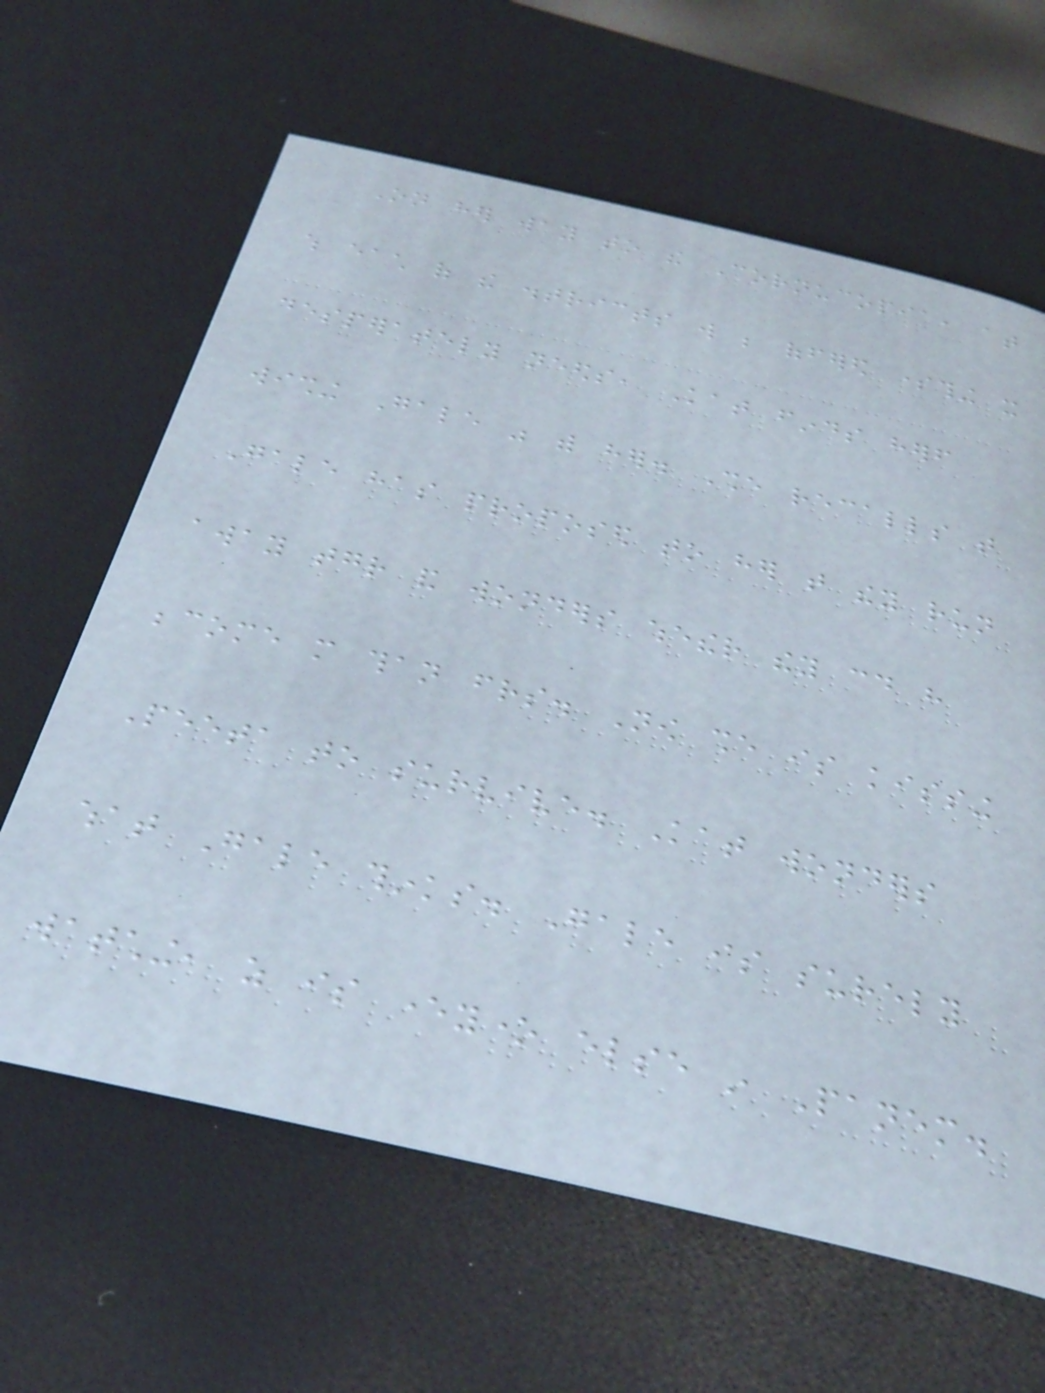On her way to the Cornucopia, at
which each of the districts will be offered something it
desperately needs, Kat finds herself
wishing Gale was with her. She recalls that
Gale has proposed to her that they run
away together and wonders whether they could have
become more than friends. Now she is kissing
Peeta to survive. Kat wonders
what Gale thinks. Gale is surely
watching, as is everyone else in Panem.
